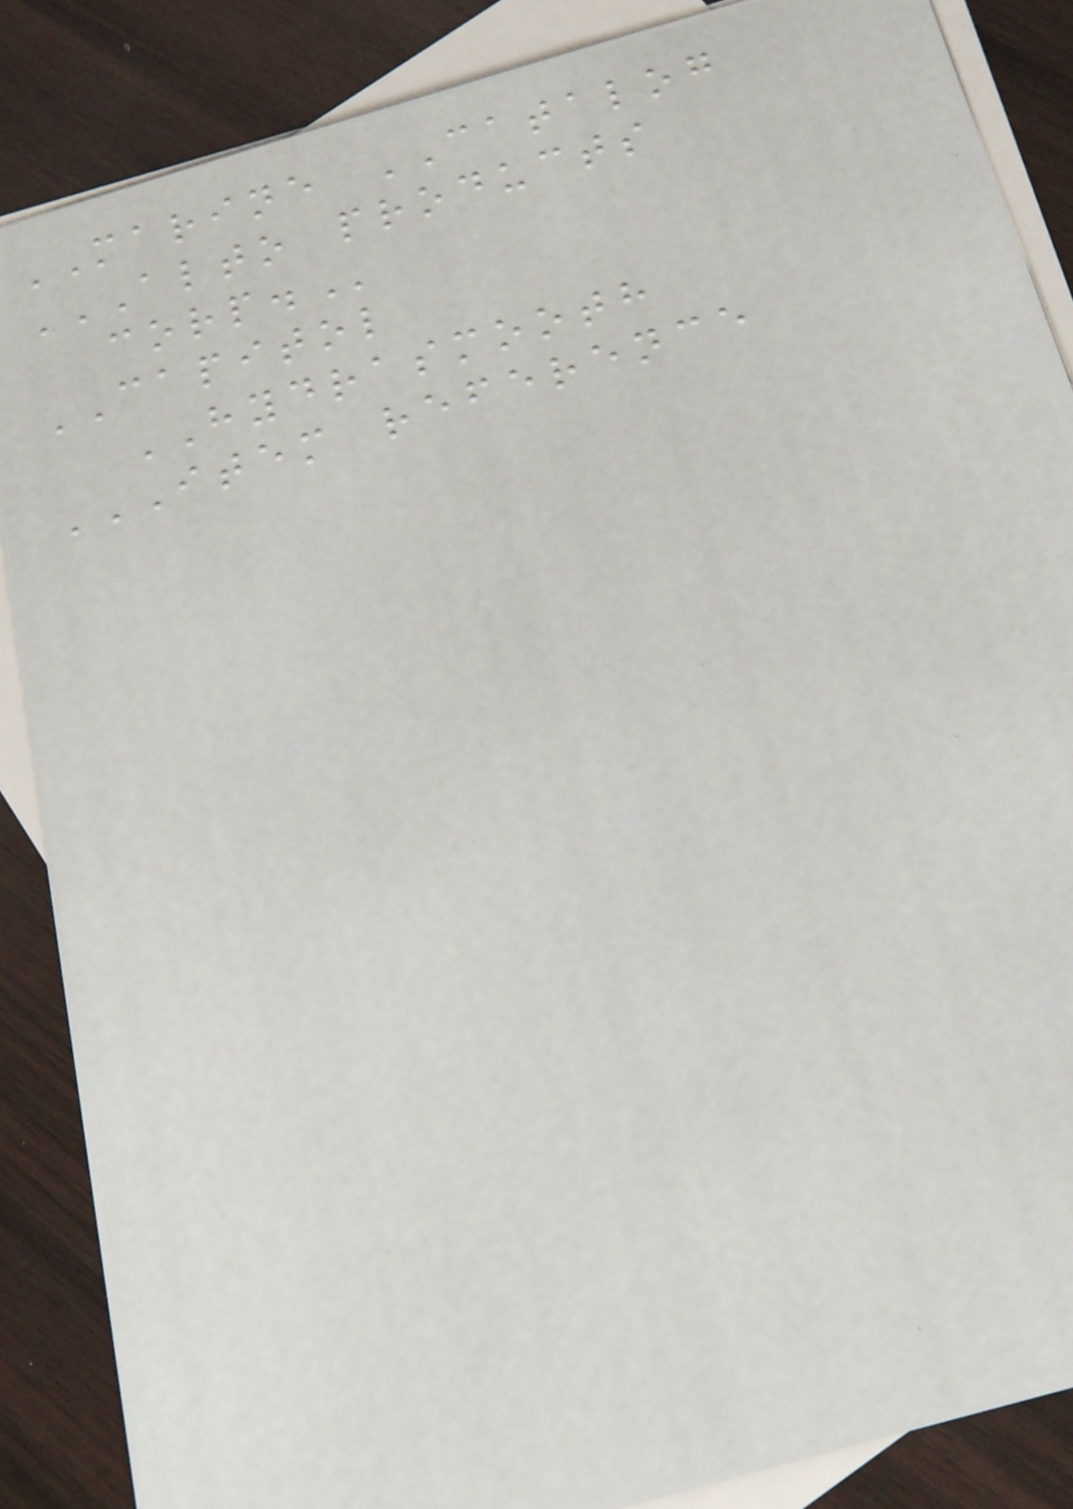MARINE CATALOG
ALTO PRODUCTS
CORP.
CAPITOL
HYDRASMOOTH
ITEM REFERENCE
